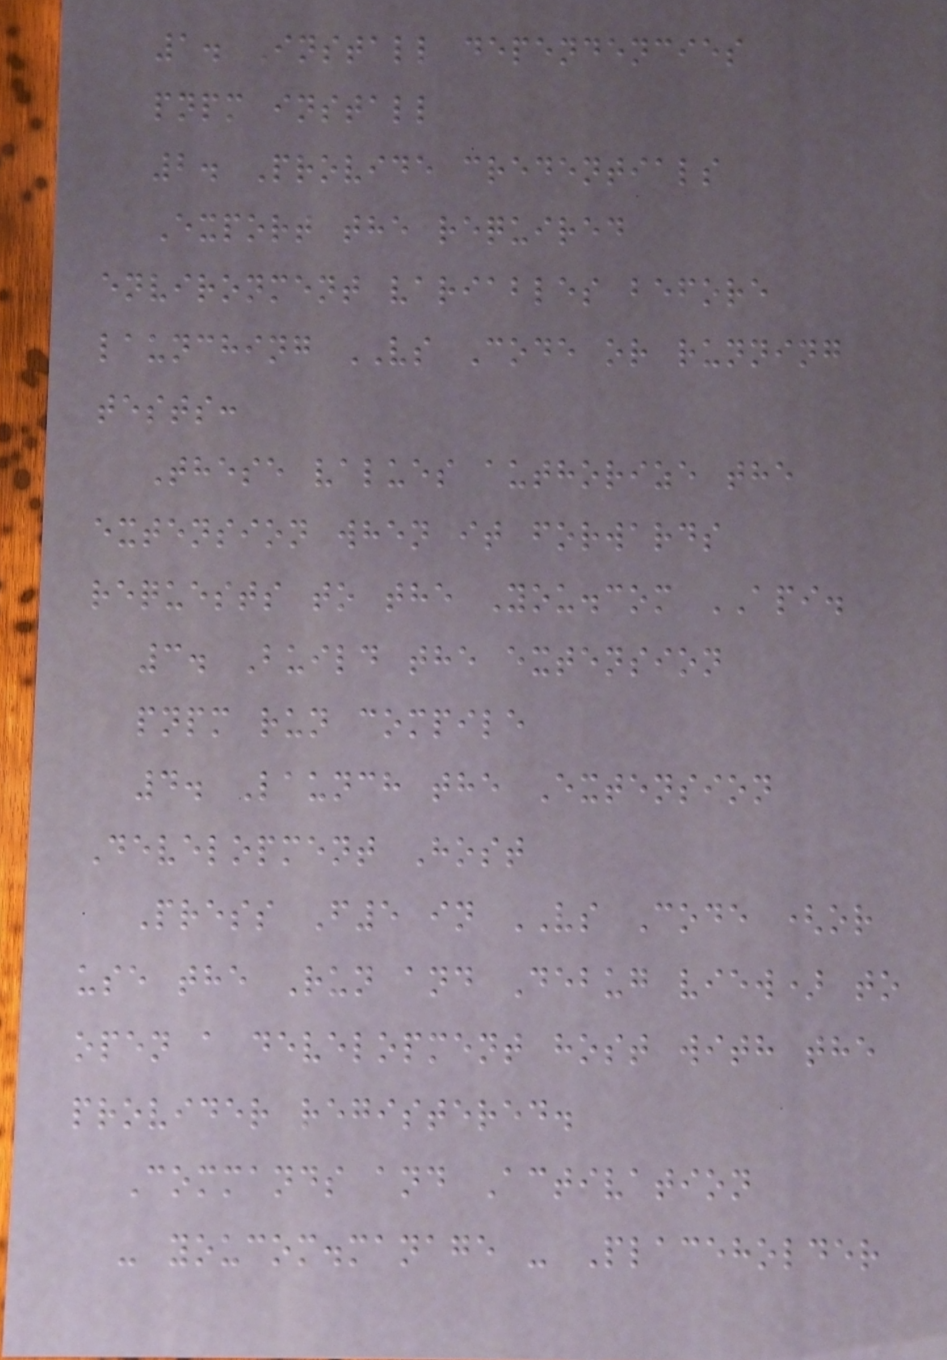1. Install dependencies
pnpm install
2. Provide credentials
Export the required
environment variables before
launching VS Code or running
tests:
These values authorize the
extension when it forwards
requests to the You.com API.
3. Build the extension
pnpm run compile
4. Launch the Extension
Development Host
Press F5 in VS Code (or
use the Run and Debug view) to
open a development host with the
provider registered.
Commands and Activation
- youcom.manage - Placeholder
